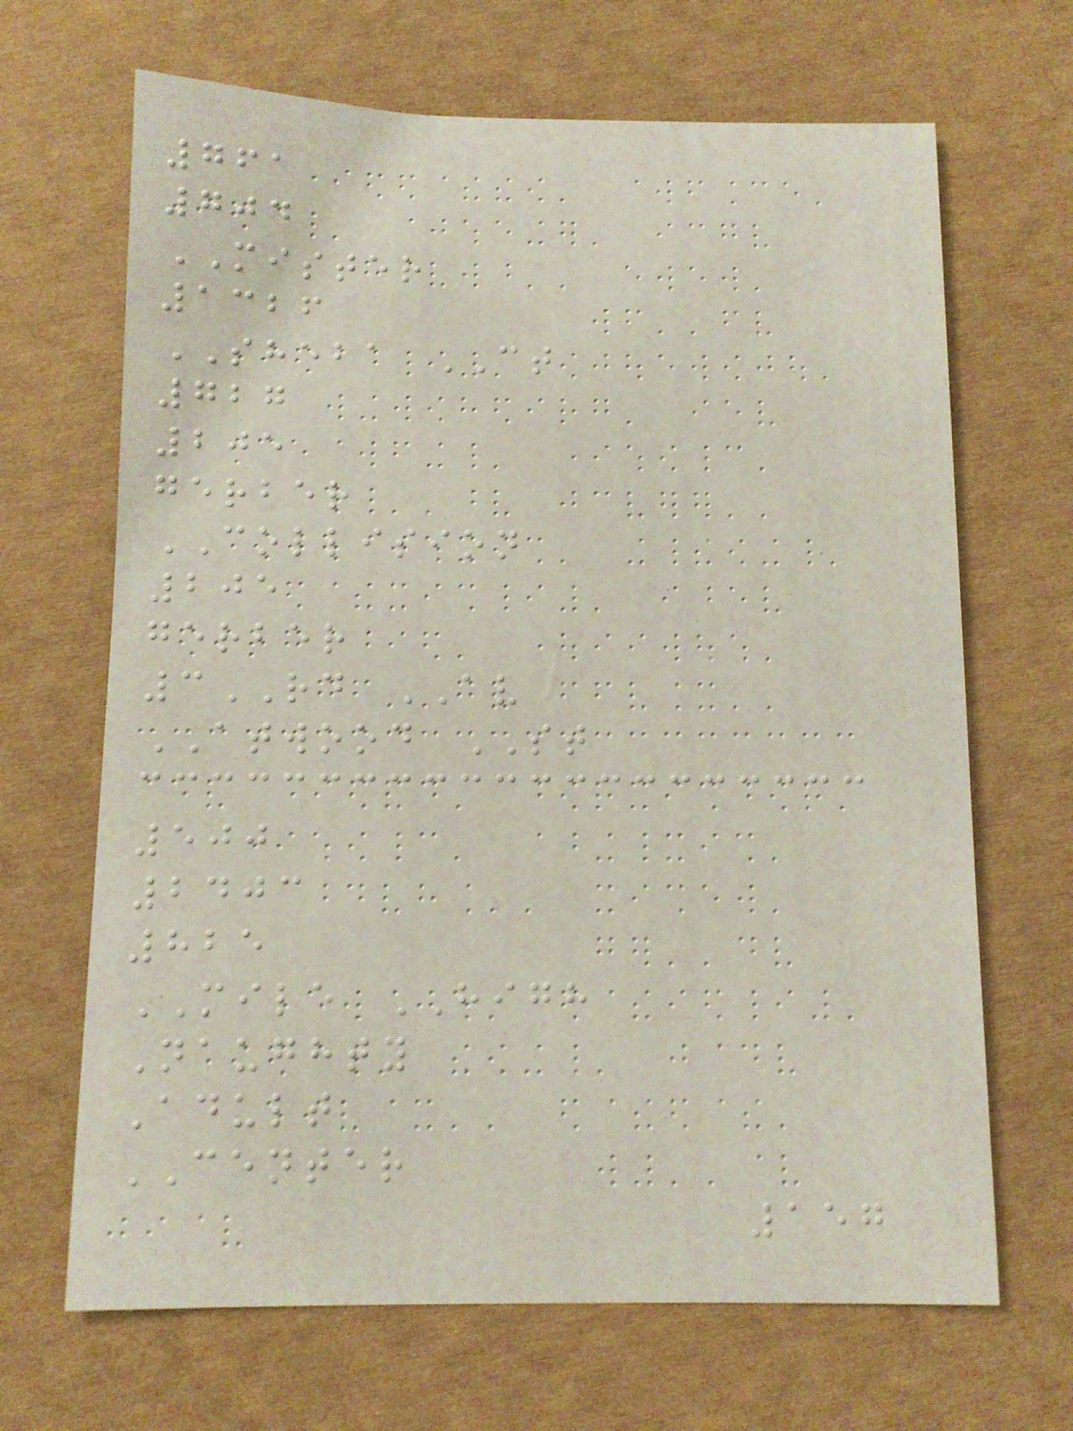761
704
MISTER
1326
SHEBA CT
727
205
gerber
COLLISION
205
gerber
3RD AV
ATWOOD ST
500
2403
825
MILE HIGH
Naughty
Adult
CENTER
157
